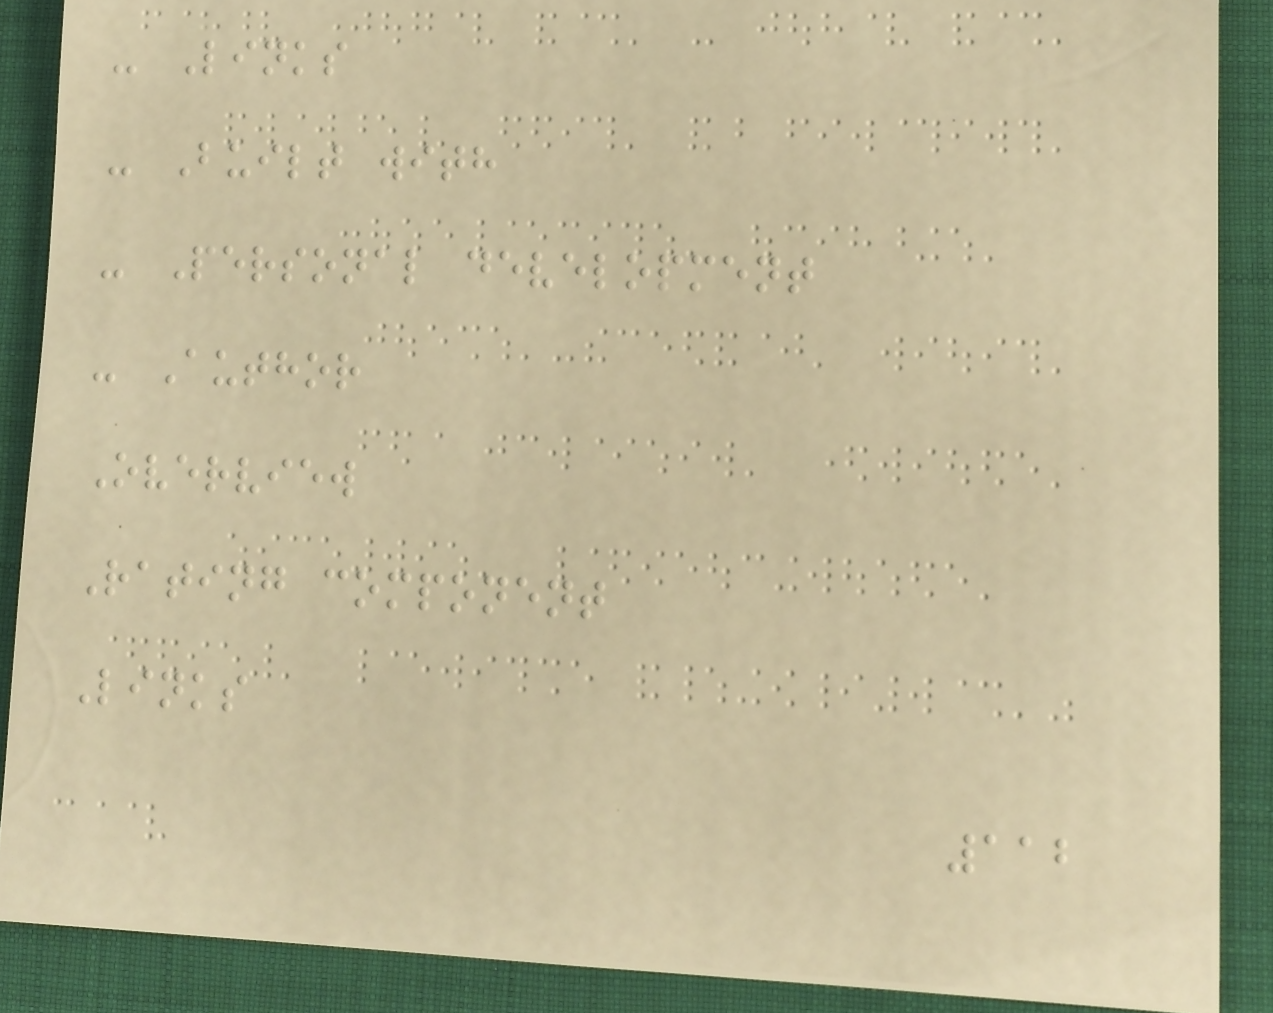- Links
- Built with
- Personal development
- Author
Overview
Rating component
Links
112
